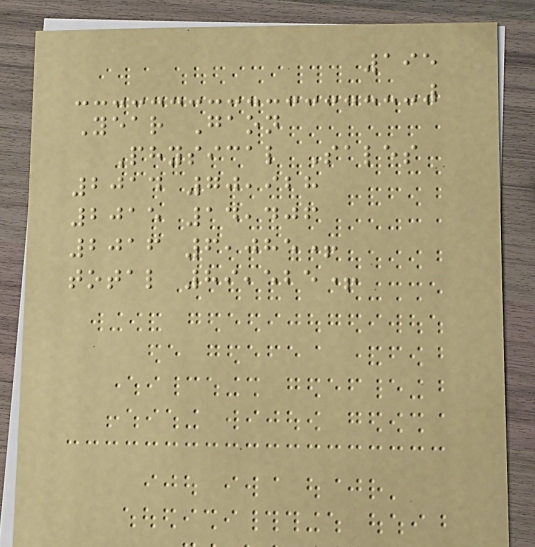195
Year Gaon
Physical Sales
2014 70,928
2015 14,406
2016 6,085+
total 89,525+
